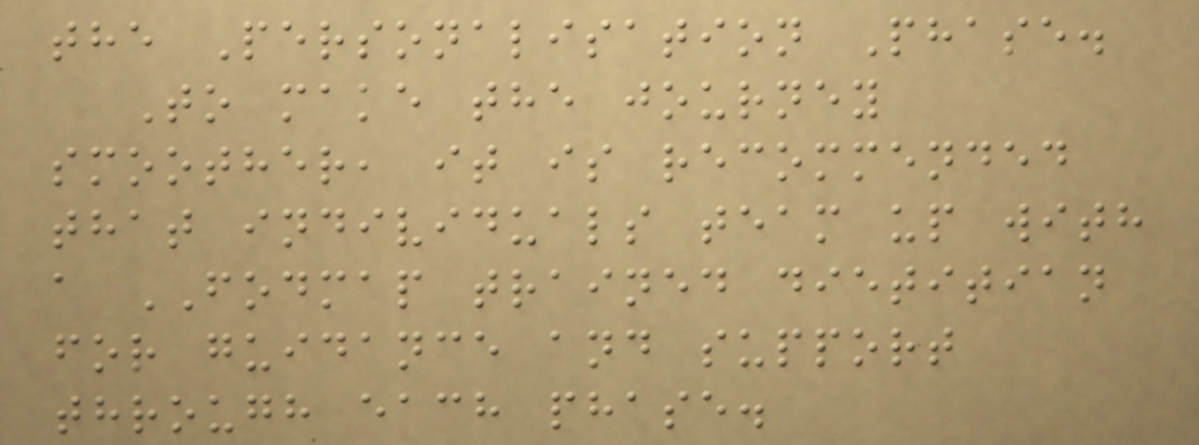the Personalisation Phase.
To make the journey
smoother, it is recommended
that individuals team up with
a FODMAP trained dietitian
for guidance and support
through each phase.
